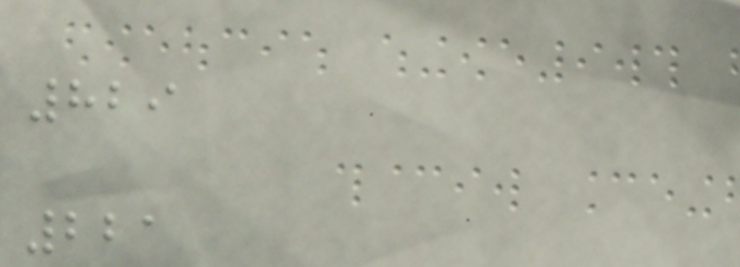829
221
